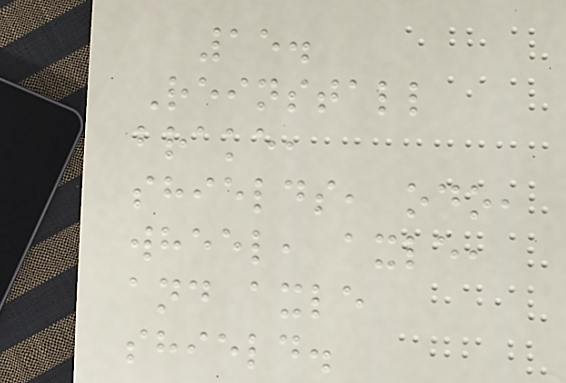15.
Reinstall
brake,
shields, odo,
wheel, axle,
and axle
shield.
